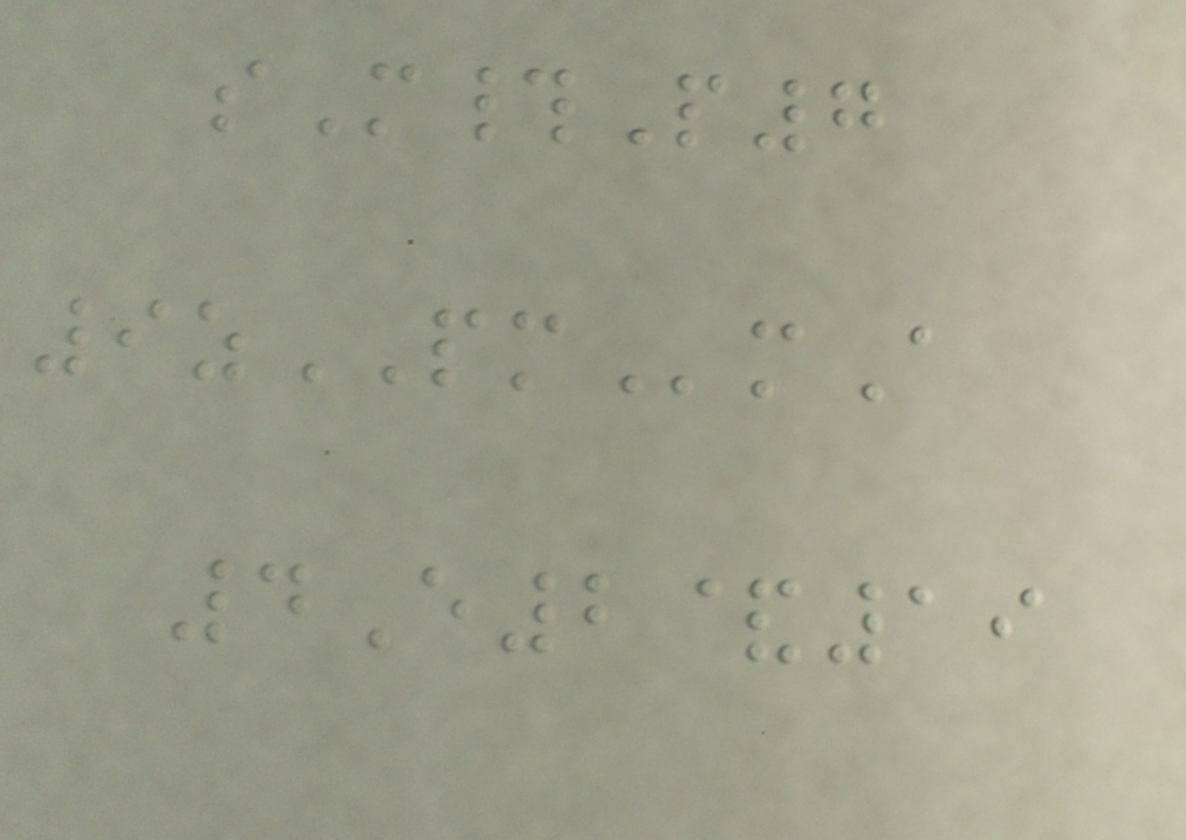sM#P7
9zPMmA
4E2&19
